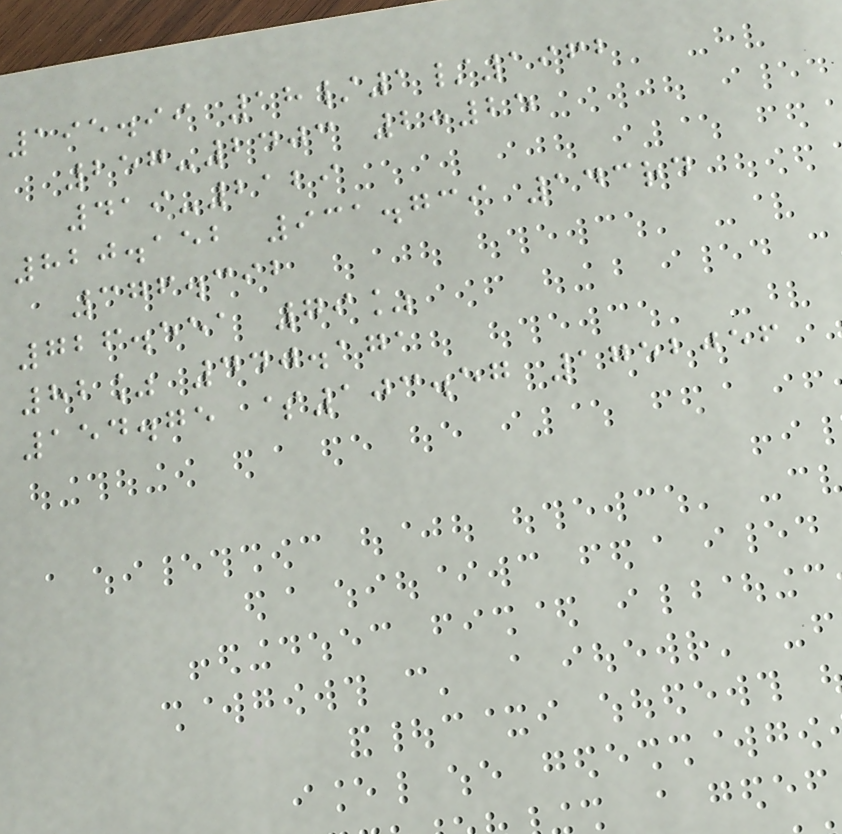195.99 18/1/1962
257-2403 2:25
419-2129
820.152 931.739 143rd
376.392
726.551 79%
82% 440.171
154.75 $103.57 1752056
